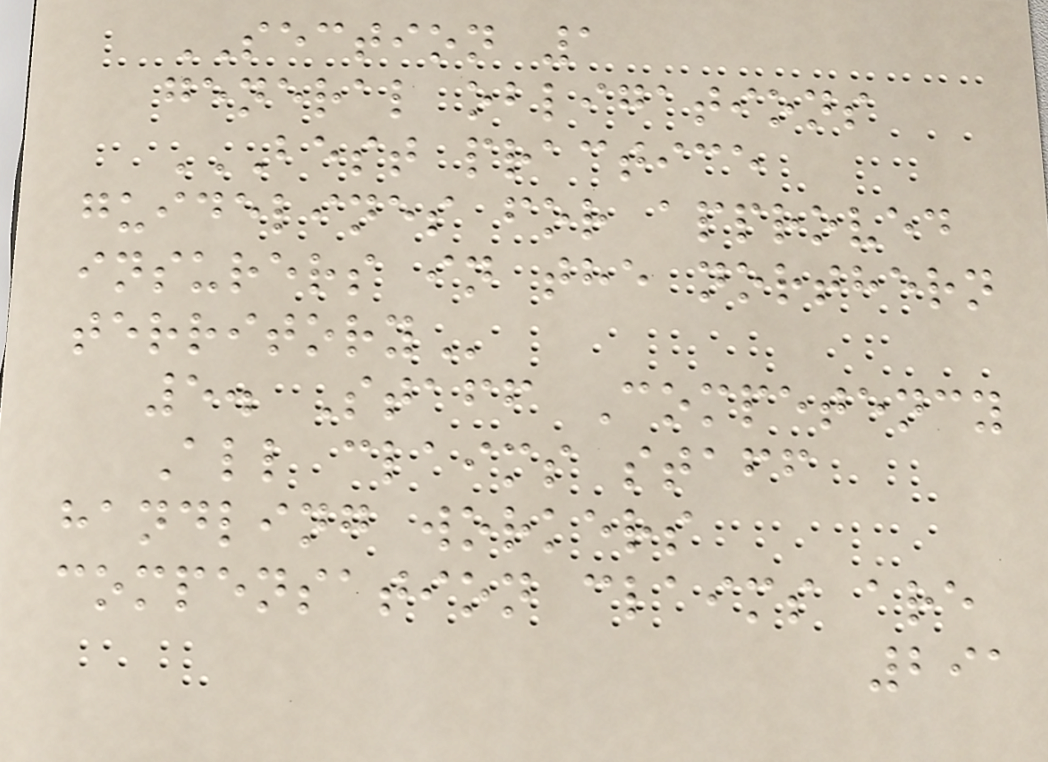SECTION 1
general obligations
BEST PRACTICE
GUIDELINES FOR APPROVED
INSURERS IN THE NORTHERN
TERRITORY
5. Staff Competency
All claims staff
handling workers
compensation claims are
291
